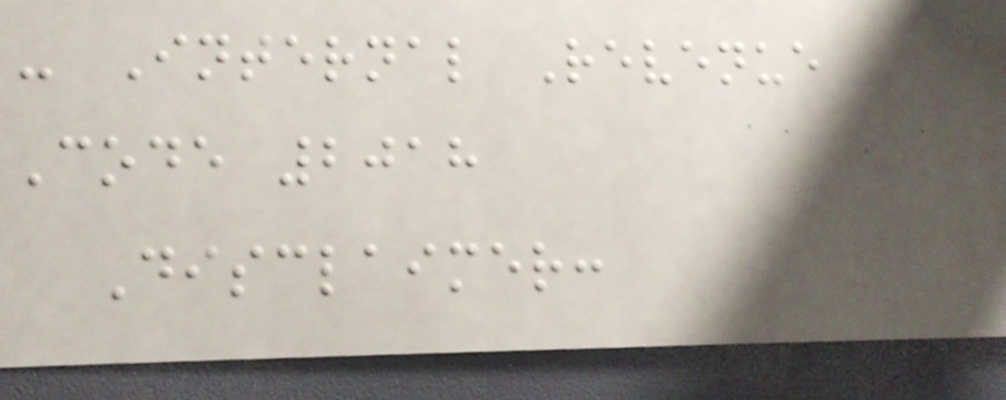- Internal Revenue
Code 2018
Disclaimer:
